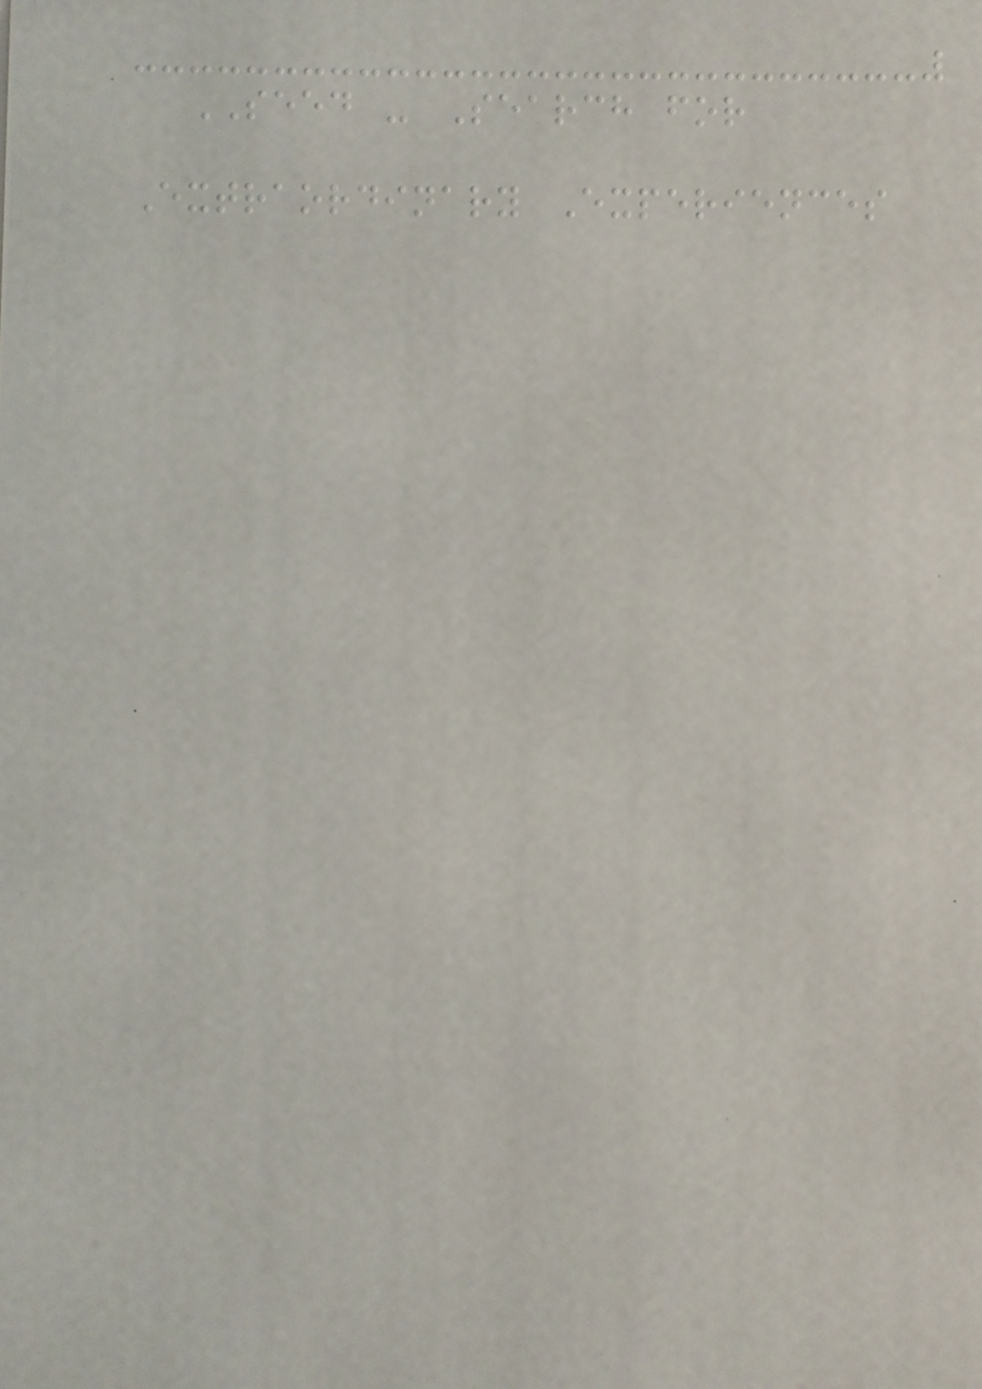SEED - Search for
Extraordinary Experiences
